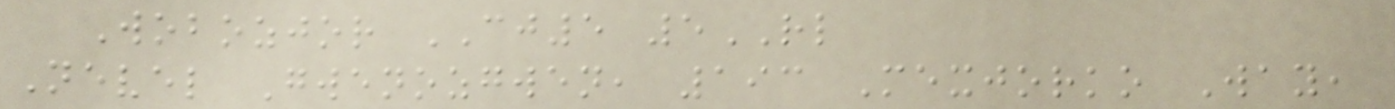Wobozjor CJ5 5RL
Nevel Gwenozgwen, 193 Mexjorko Way,
